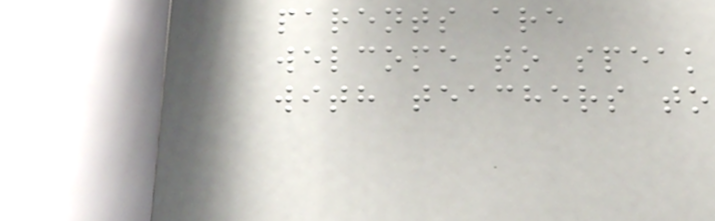parents are
welcome to speak
with teachers to
